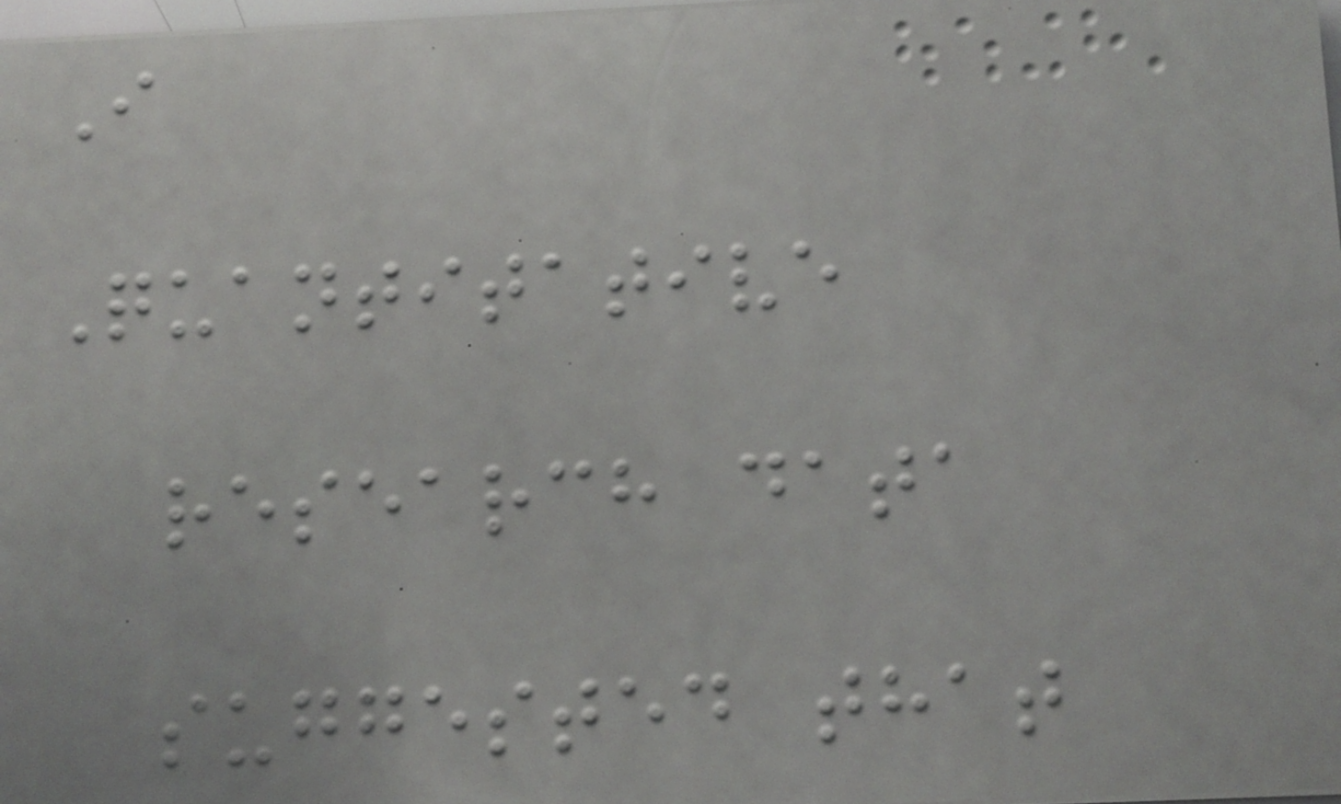I
Quantitative
research data
suggested that
